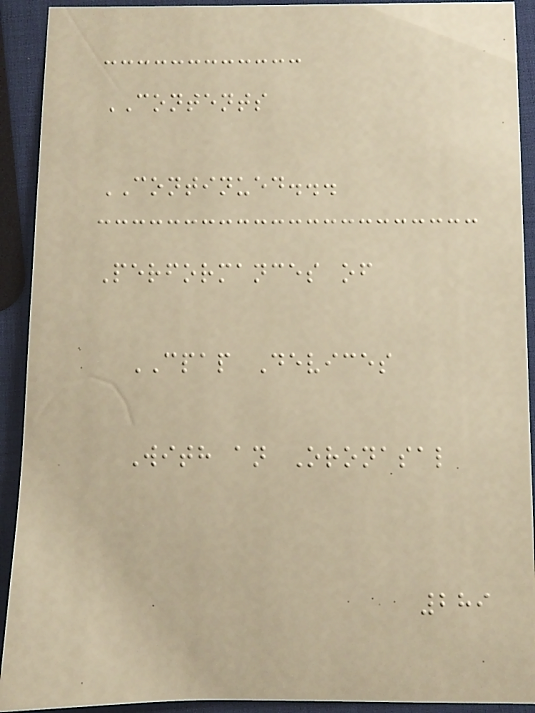CONTENTS
CONTINUED...
Performances of
CPAP Devices
With an Oronasal
289
